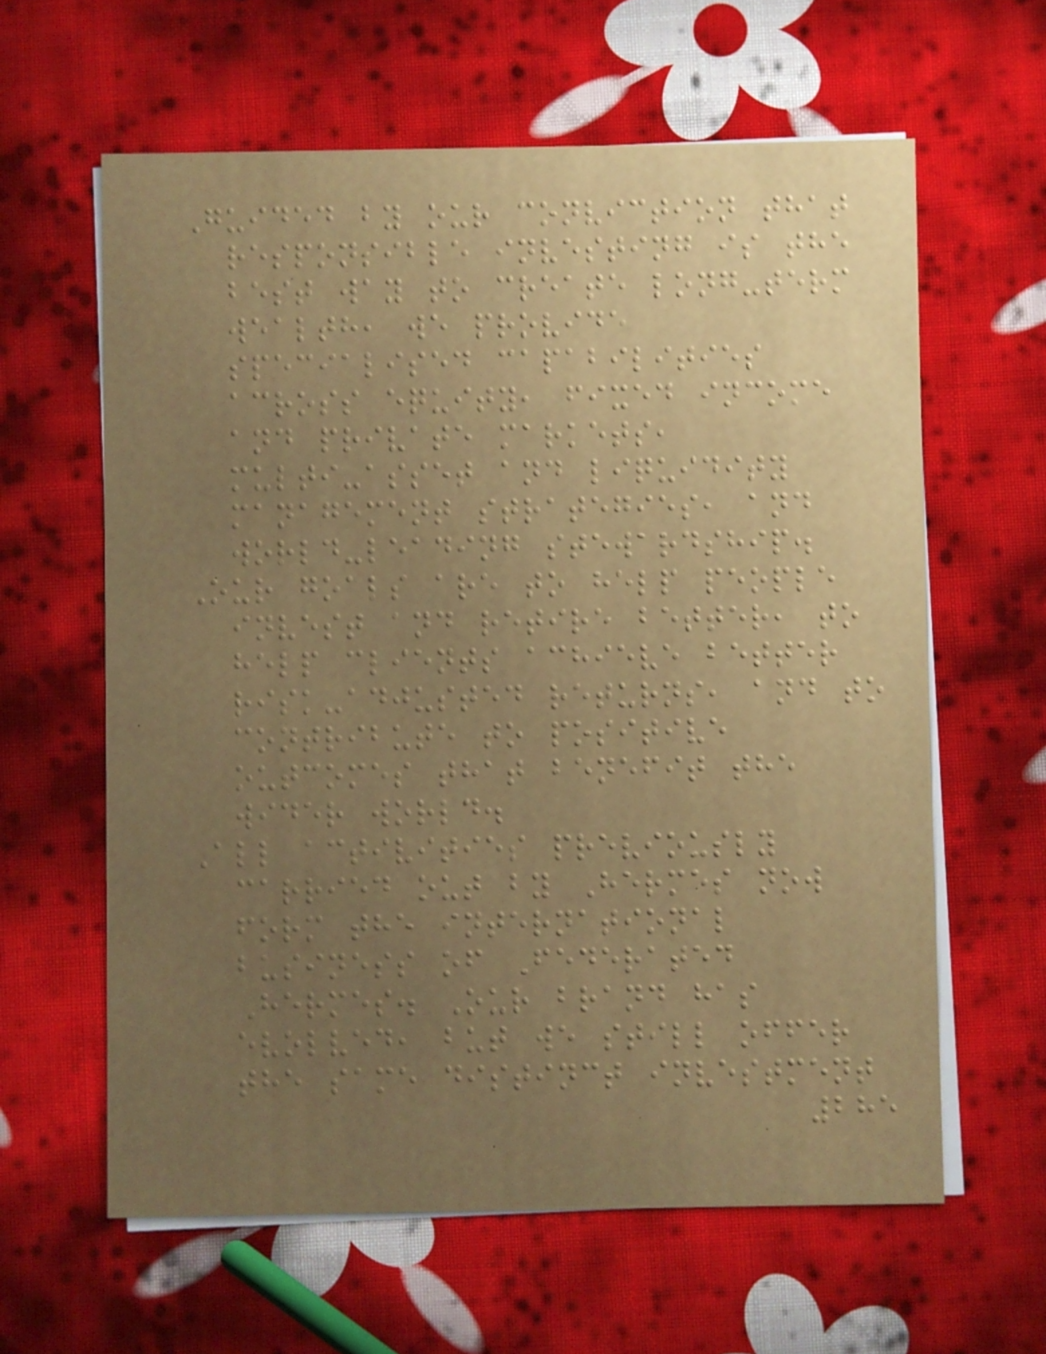Guided by our conviction that
responsible investing is the
best way to create long-term
wealth, we provide
specialised capabilities
across equity, fixed income
and private markets,
multi-asset and liquidity
management strategies, and
world-leading stewardship.
Our goals are to help people
invest and retire better, to
help clients achieve better
risk-adjusted returns, and to
contribute to positive
outcomes that benefit the
wider world.
All activities previously
carried out by Hermes now
form the international
business of Federated
Hermes. Our brand has
evolved, but we still offer
the same distinct investment
285
